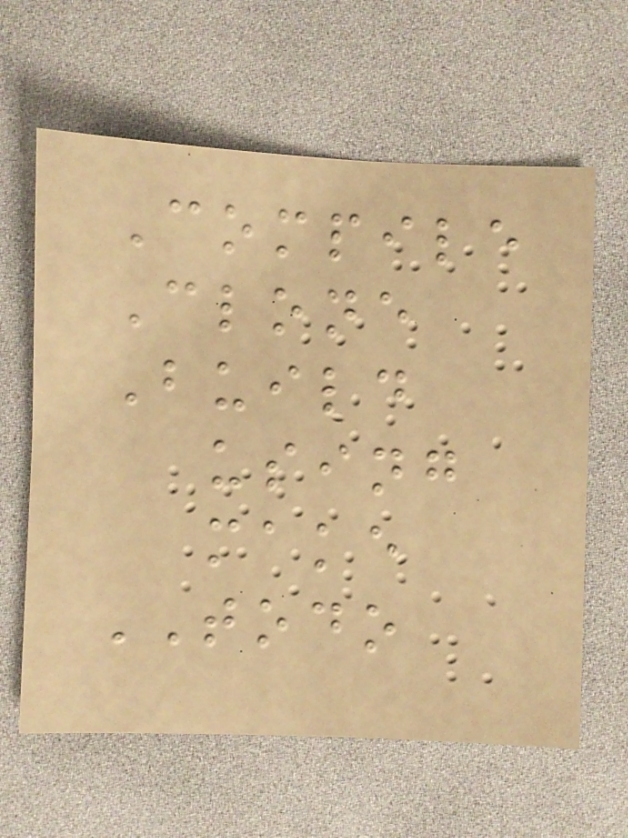Compile
Clone
Build
using
make
TODO
